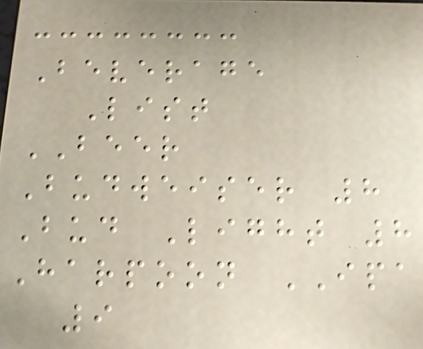Beverage
List
BEER
Budweiser 8
Bud Light 8
Harpoon IPA
9
